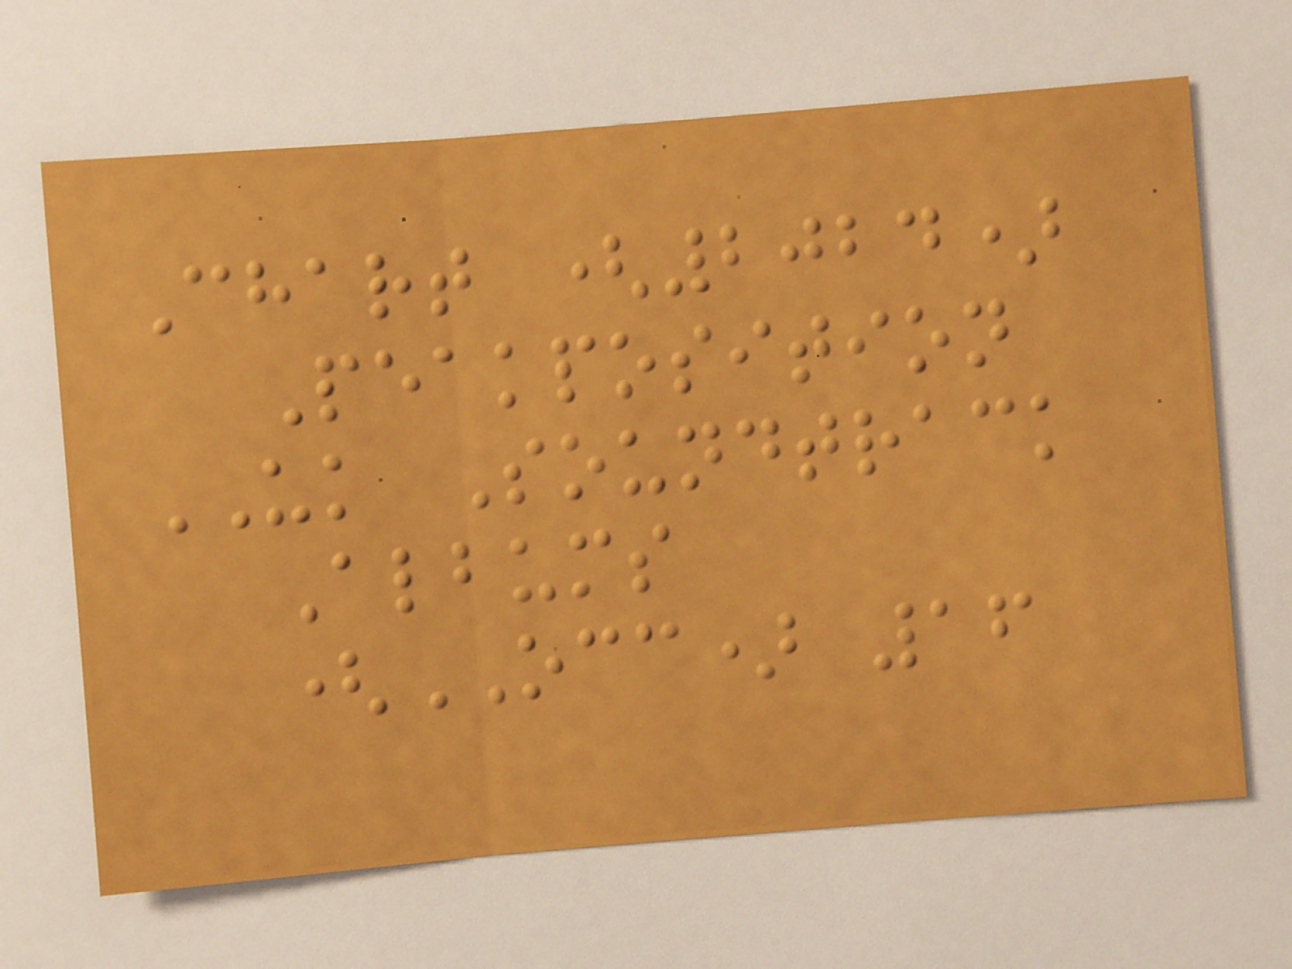Chart (2024)
Peakposition
UK Soundtrack
Albums
(OCC) 16
